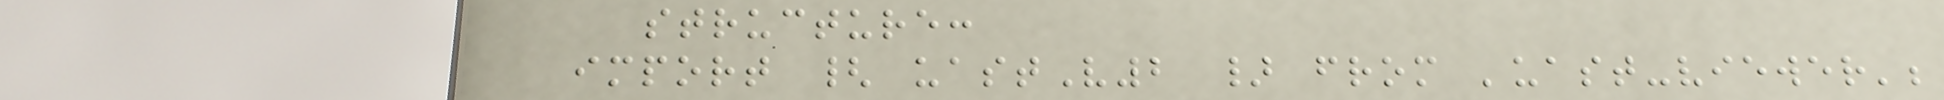structure:
import { uastV2 } from 'uast-viewer';
